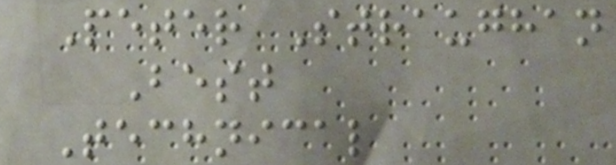Peter Straughan
Best
Technical
